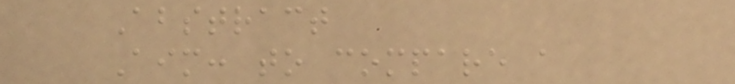Abstract
Aim: to compare a
